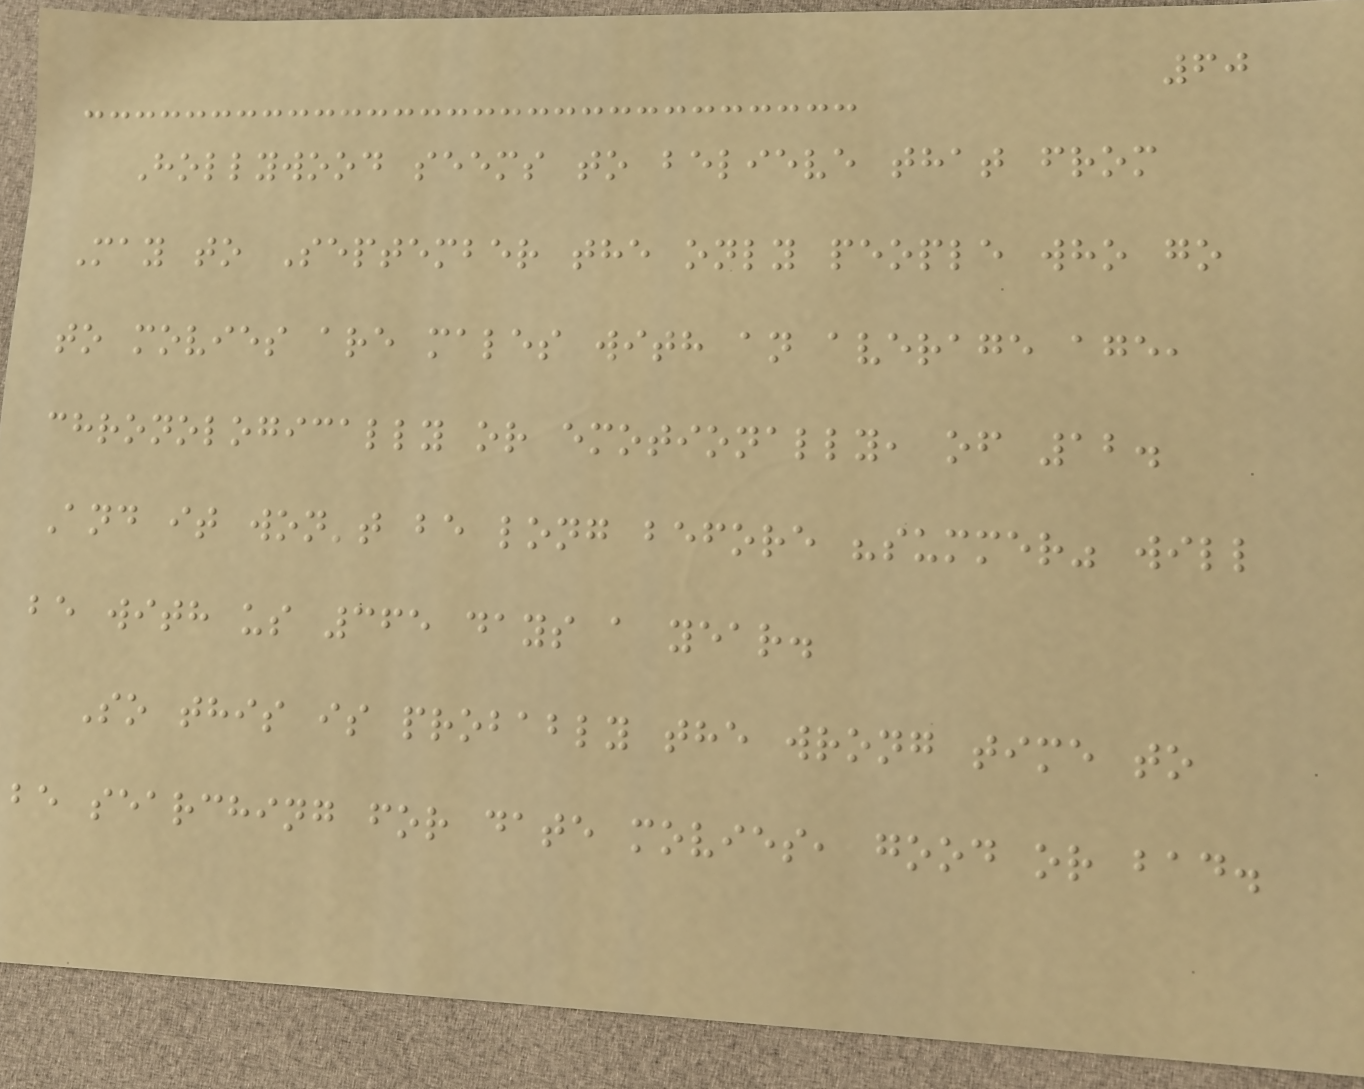60
Hollywood seems to believe that from
May to September the only people who go
to movies are males with an average age,
chronologically or emotionally, of 12.
And it won't be long before "summer" will
be with us 365 days a year.
So this is probably the wrong time to
be searching for date movies, good or bad.
